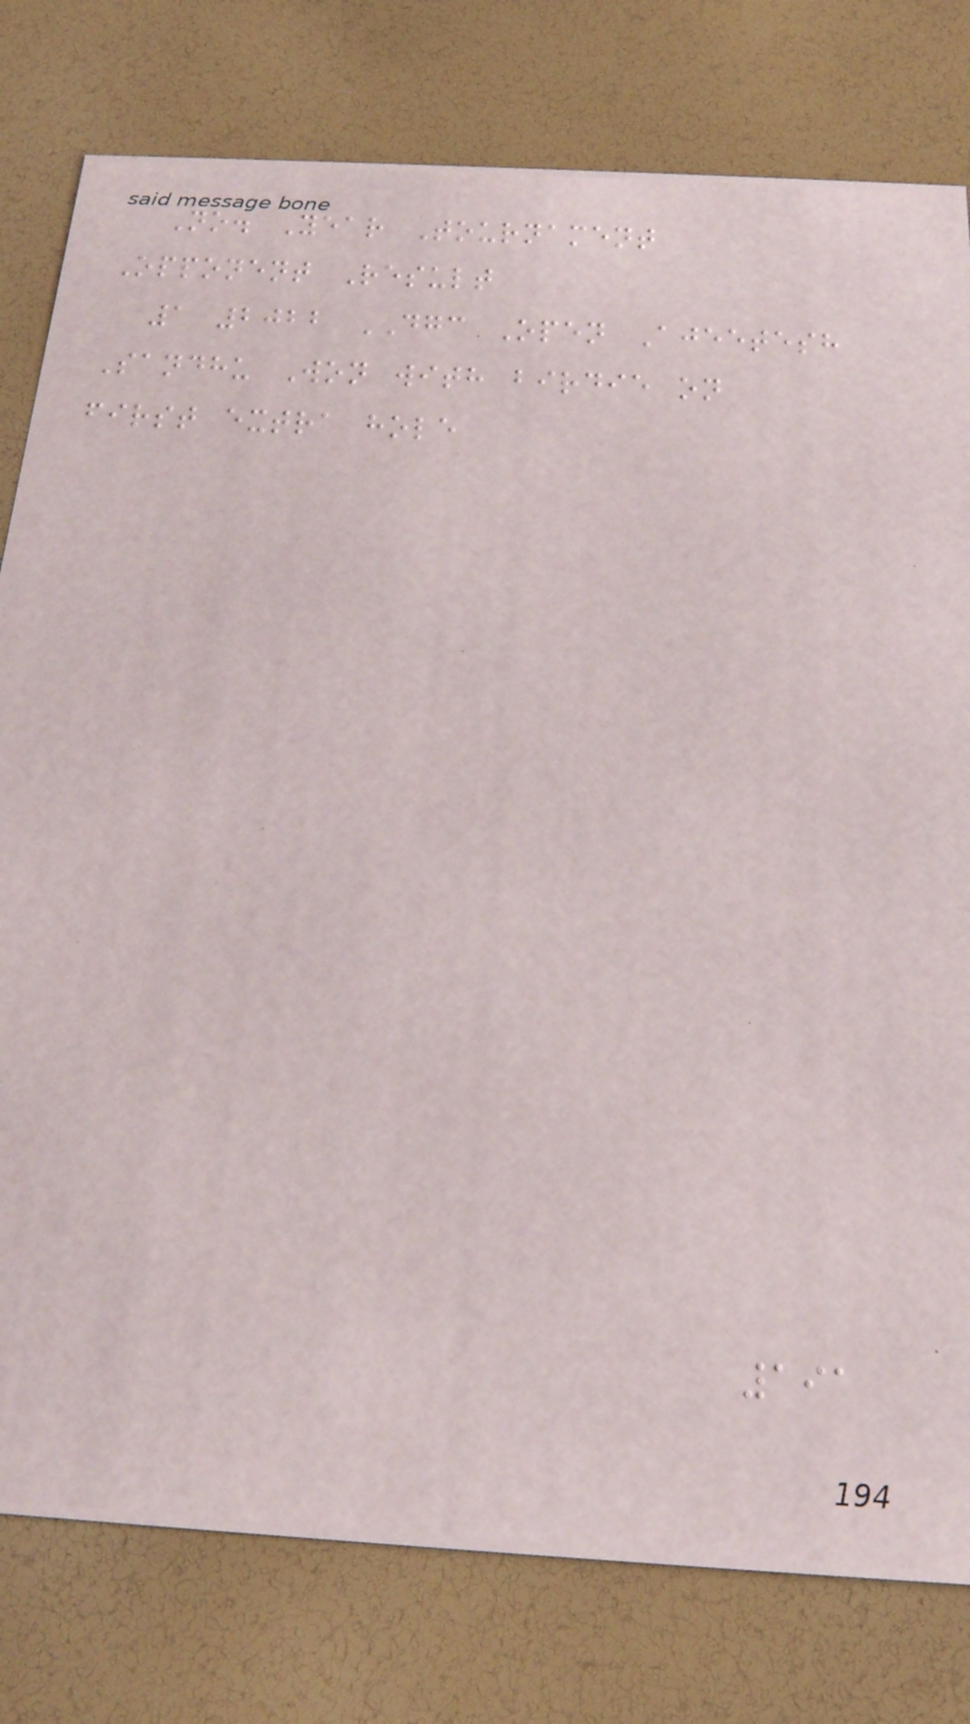No. Year Tournament
Opponent Result
1 2022 DGC Open Ajeetesh
Sandhu Won with birdie on
first extra hole
191
